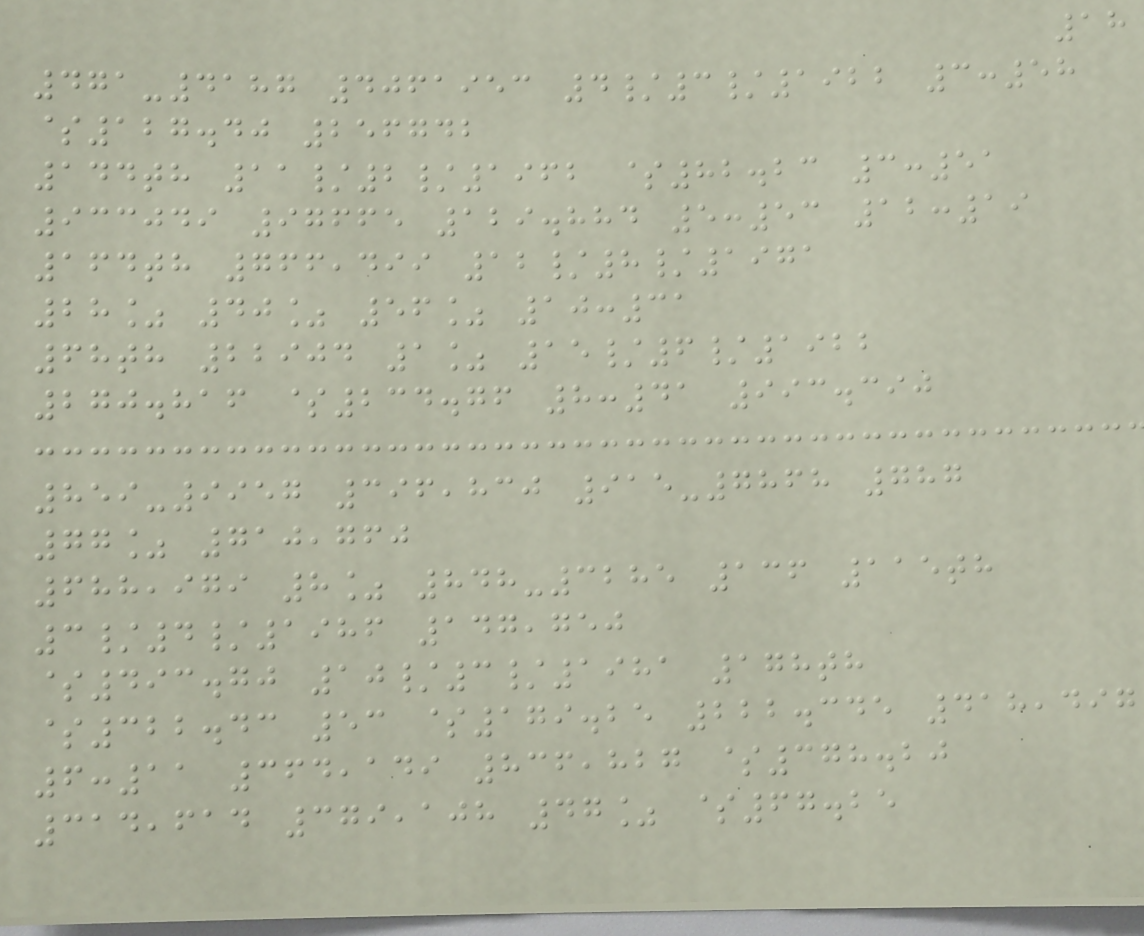18
471-4187 4061953 4/3/1922 3:58
$127.40 256742
144th 11/2/1962 $82.23 3:51
933049 97665 129.884 5:53 12:19
164th 766,499 12/8/1971
28% 40% 56% 10:31
68th 22904 1% 15/6/1922
270.816 $234.76 8:41 993.390
859-9957 396,830 915-7868 787
77% 710,760
688,979 8% 848-3285 136 115th
3/4/1986 147,750
$493.70 10/3/1981 178th
$322.43 53 $179.25 222.345 418,497
6:11 364,149 836,827 $378.20
314,614 379,108 47% $67.25
